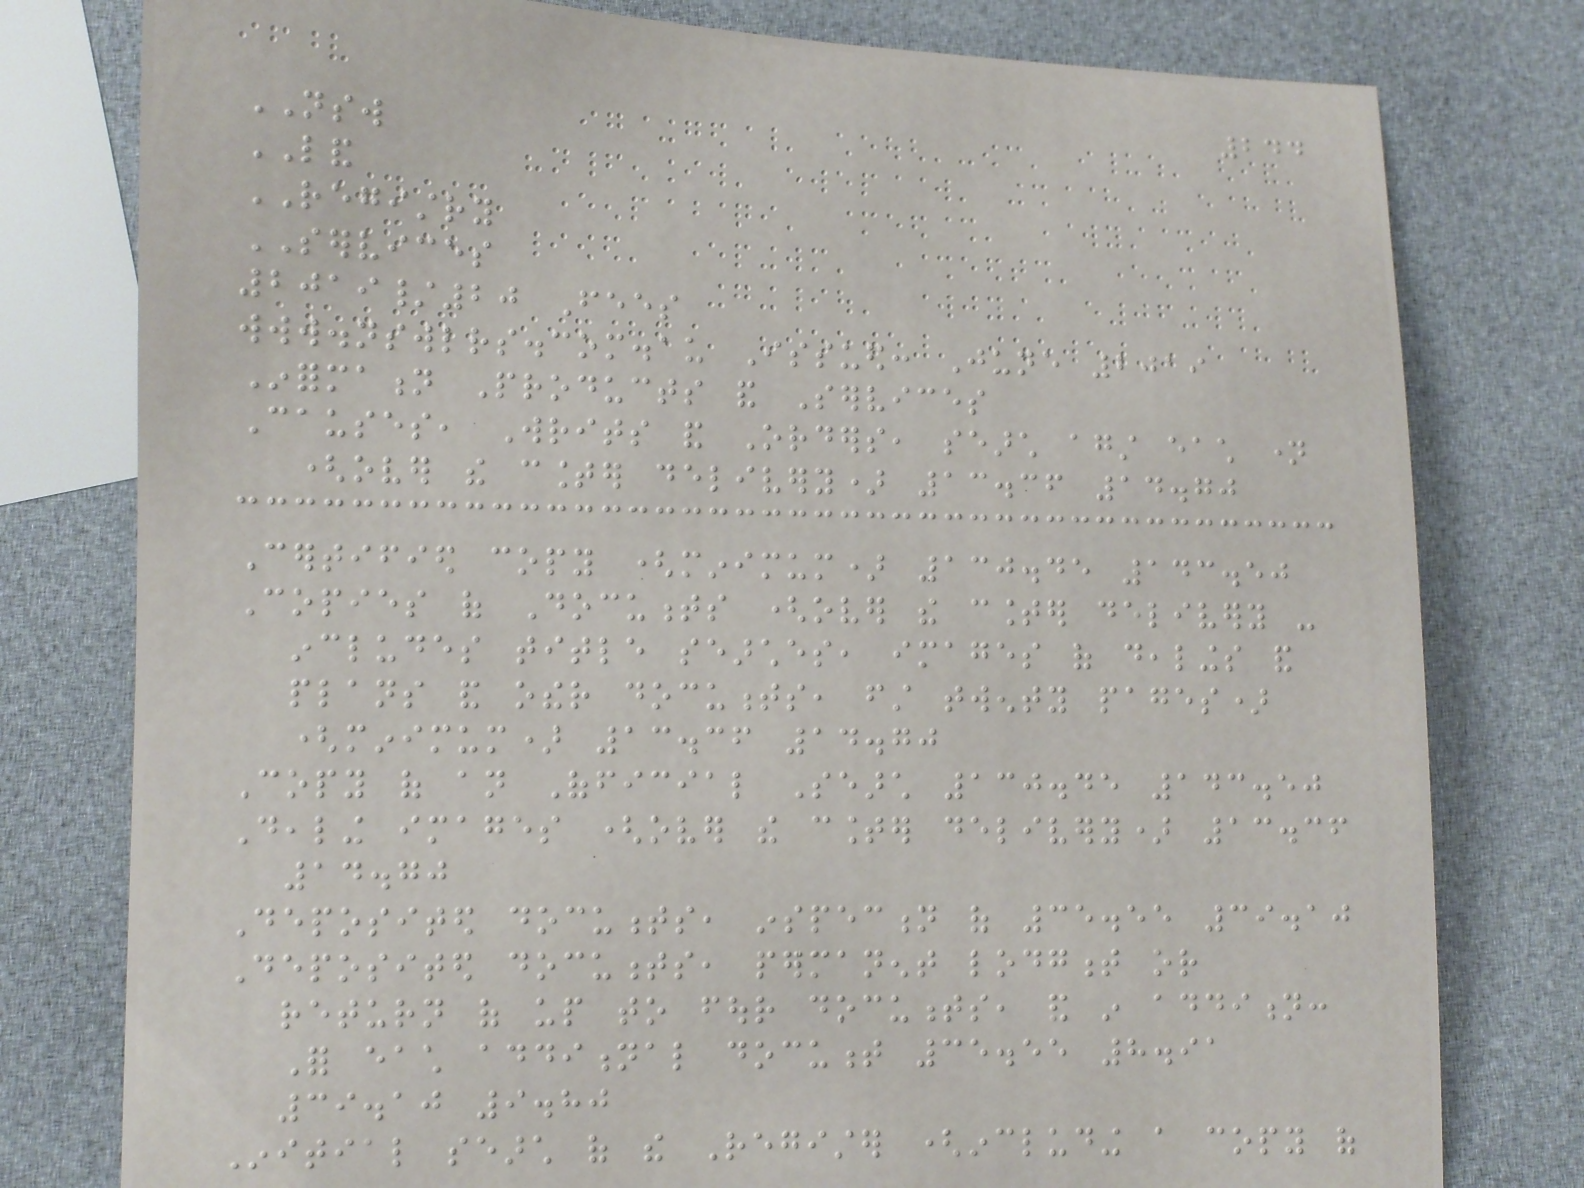244
NSW
LAND
REGISTRY
SERVICES
2019/20 Fees
www.nswlrs.com.au Issued: June 2019
Information Products and Services
Causes, Writs and Orders, search against each name
(over the counter delivery) 13.36 14.70
Certified copy (minimum) 130.45 143.50
Copies of Documents (over the counter delivery -
includes title searches, images of dealings and
plans and other documents, first twenty pages)
(minimum) 13.36 14.70
Copy of an Official Search 130.45 143.50
Dealing images (over the counter delivery) 13.36
14.70
Deposited documents, inspection of 35.55 39.10
Deposited documents, permanent lodgment or
return of up to four documents, and in addition:
For each additional document 35.55 8.91
39.10 9.80
Initial search of the Register (including a copy of
